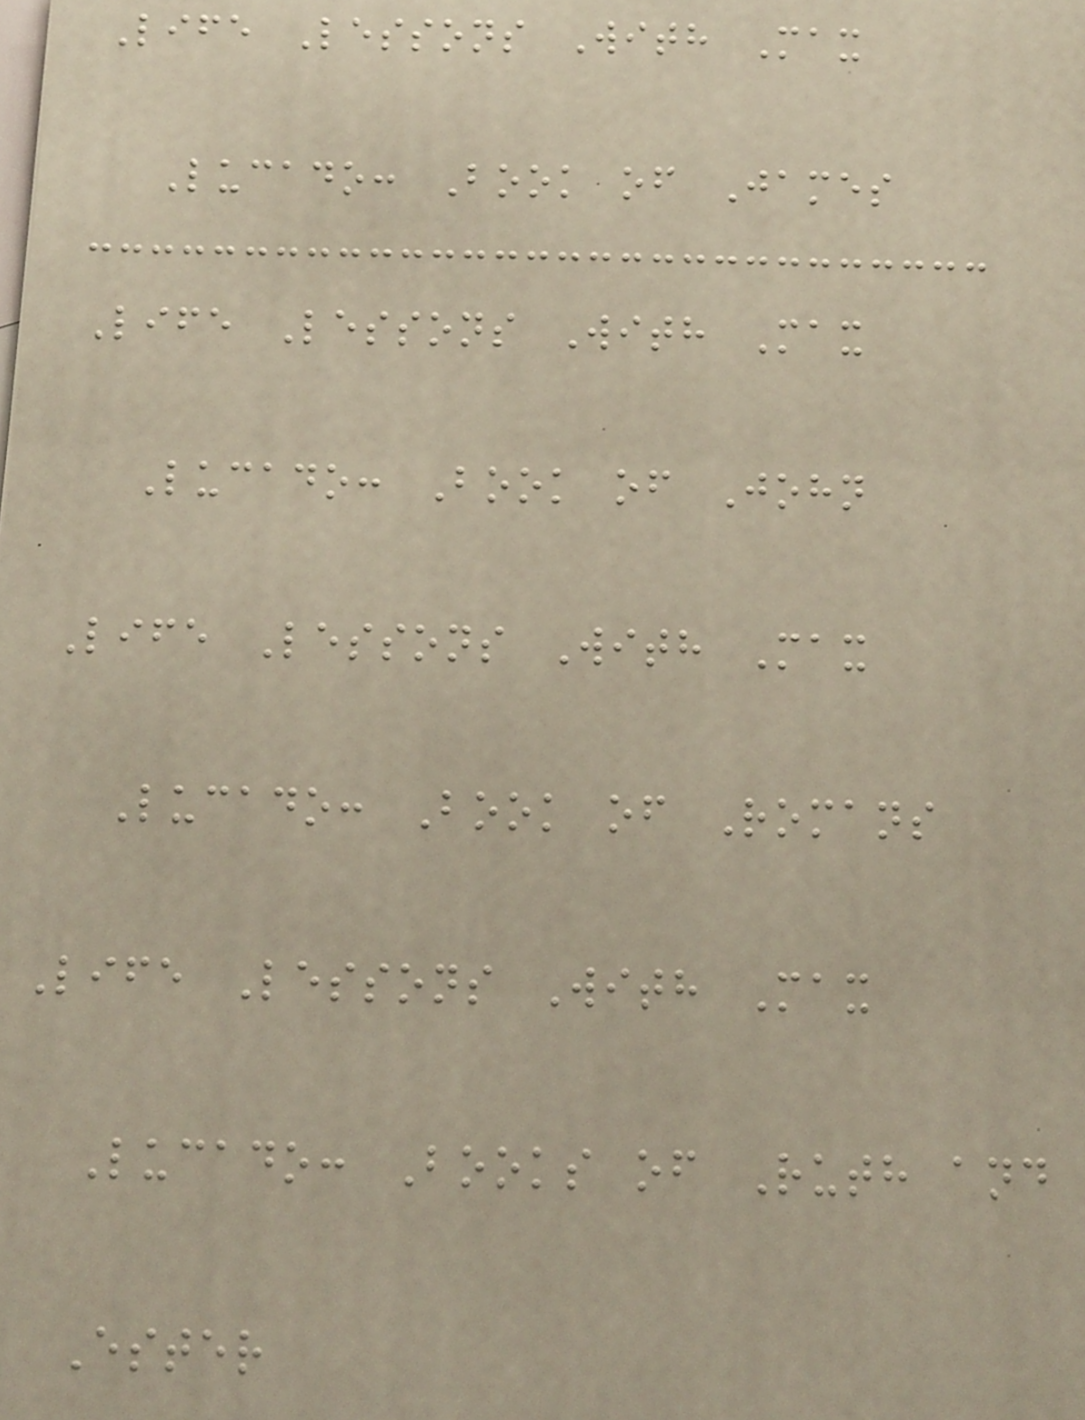Life Lessons With Max
Lucado: Book of James
Life Lessons With Max
Lucado: Book of John
Life Lessons With Max
Lucado: Book of Romans
Life Lessons With Max
Lucado: Books of Ruth and
Ester
